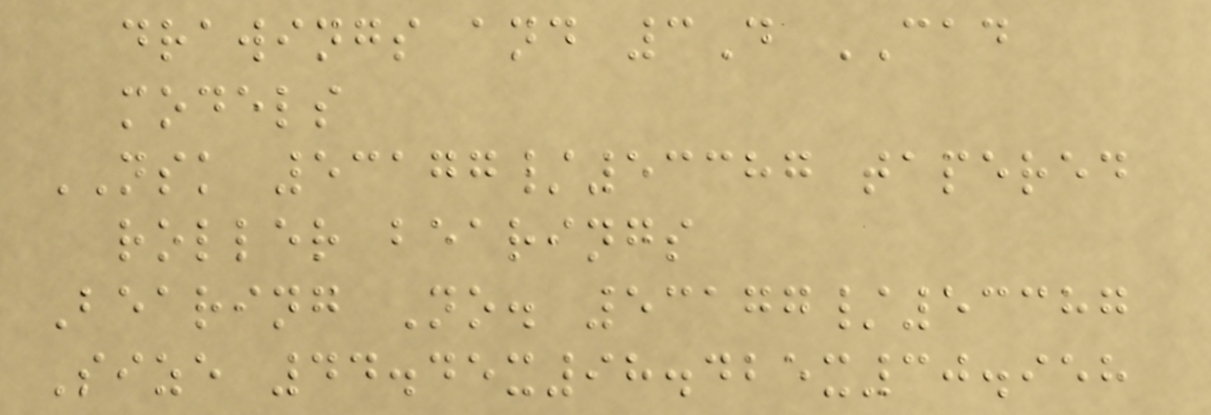drawings and 3D CAD
models
NSK 53177/53387 tapered
roller bearings
Bearing No. 53177/53387
Size 44.45x98.425x30.958
